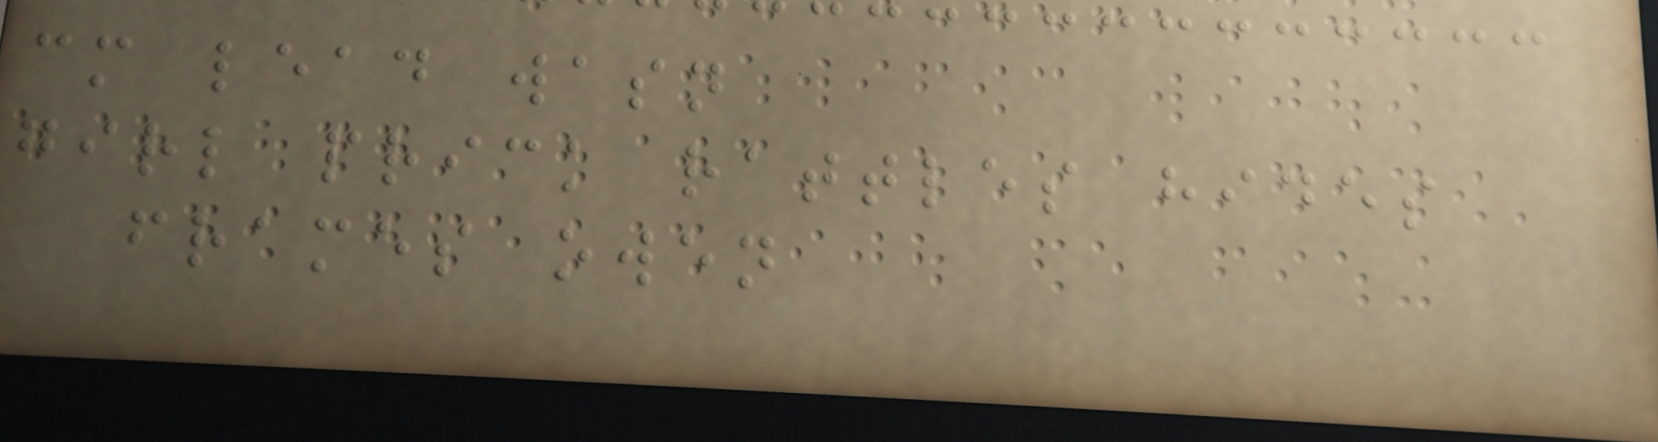cm lead wasn
girl prick rattles hides
frames owen
